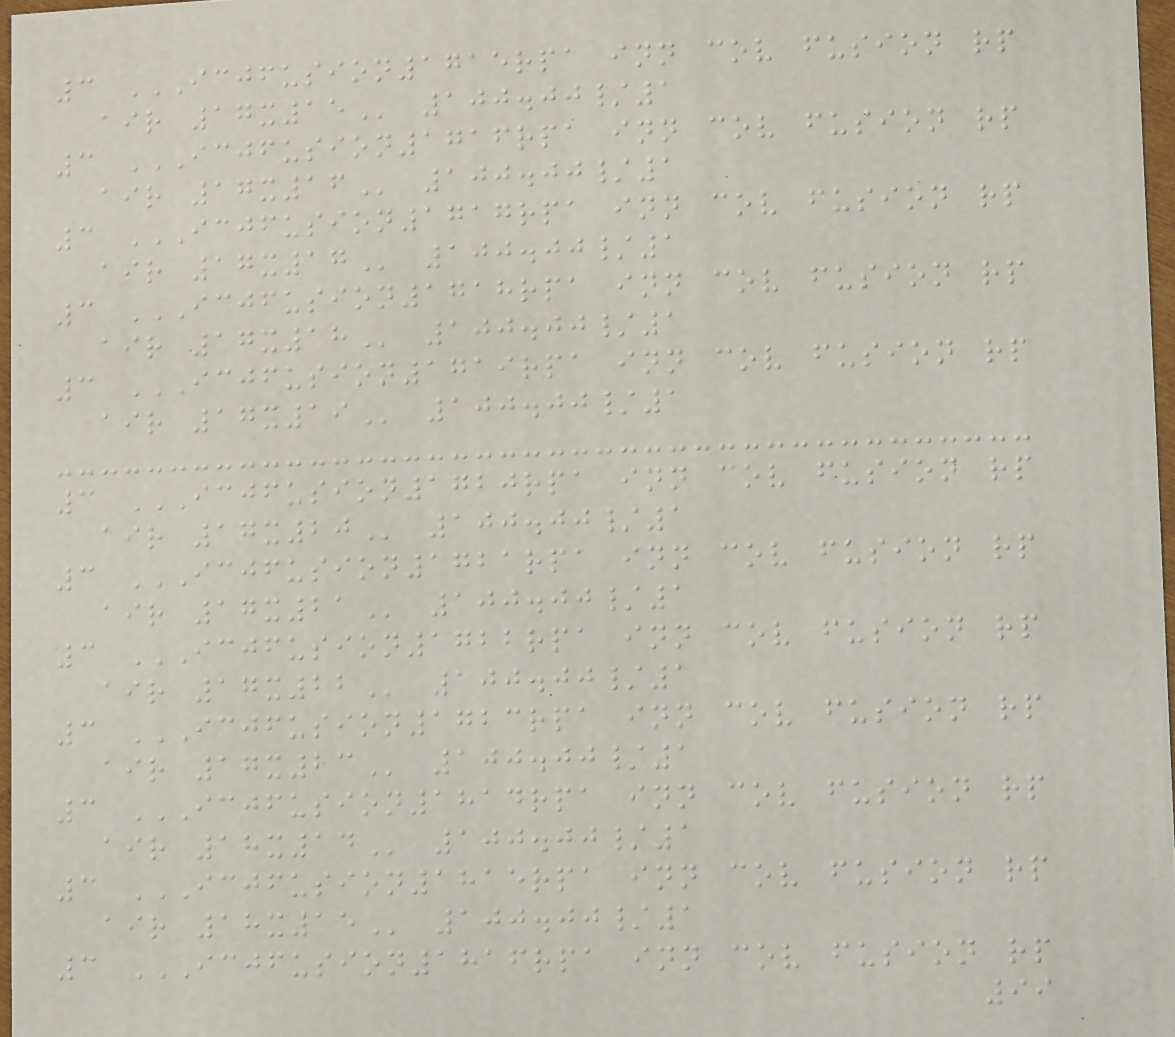3 ICJFUSION1715RPA INN COV FUSION RP
AIR 17X15 100.00/1
3 ICJFUSION1716RPA INN COV FUSION RP
AIR 17X16 100.00/1
3 ICJFUSION1717RPA INN COV FUSION RP
AIR 17X17 100.00/1
3 ICJFUSION1718RPA INN COV FUSION RP
AIR 17X18 100.00/1
3 ICJFUSION1719RPA INN COV FUSION RP
AIR 17X19 100.00/1
3 ICJFUSION1720RPA INN COV FUSION RP
AIR 17X20 100.00/1
3 ICJFUSION1721RPA INN COV FUSION RP
AIR 17X21 100.00/1
3 ICJFUSION1722RPA INN COV FUSION RP
AIR 17X22 100.00/1
3 ICJFUSION1723RPA INN COV FUSION RP
AIR 17X23 100.00/1
3 ICJFUSION1814RPA INN COV FUSION RP
AIR 18X14 100.00/1
3 ICJFUSION1815RPA INN COV FUSION RP
AIR 18X15 100.00/1
3 ICJFUSION1816RPA INN COV FUSION RP
99
